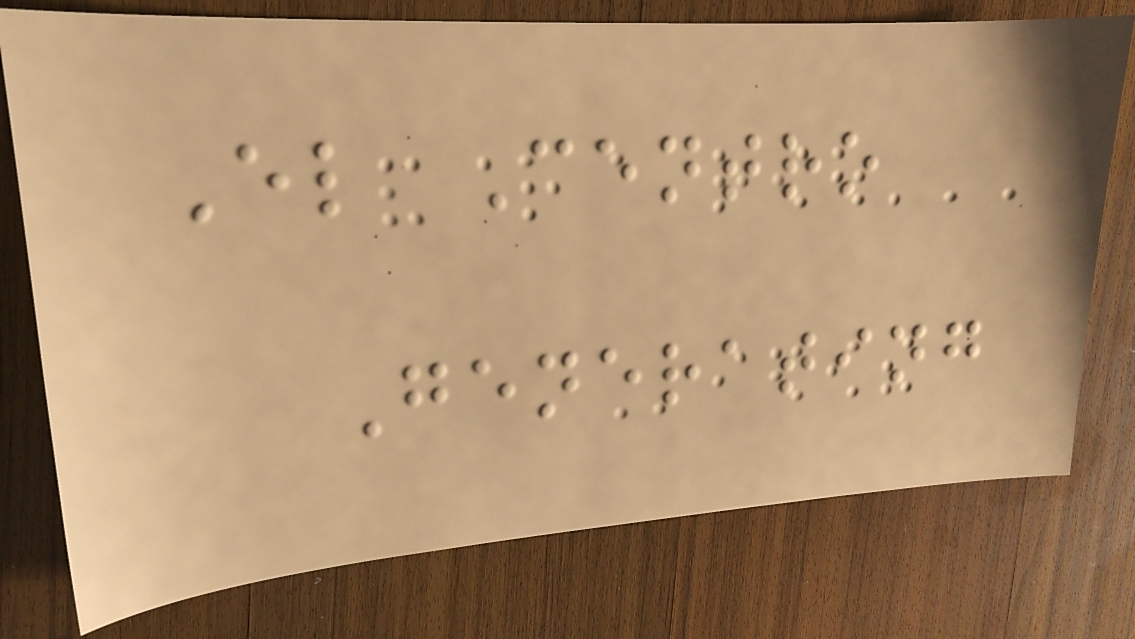El Centro
Generating
